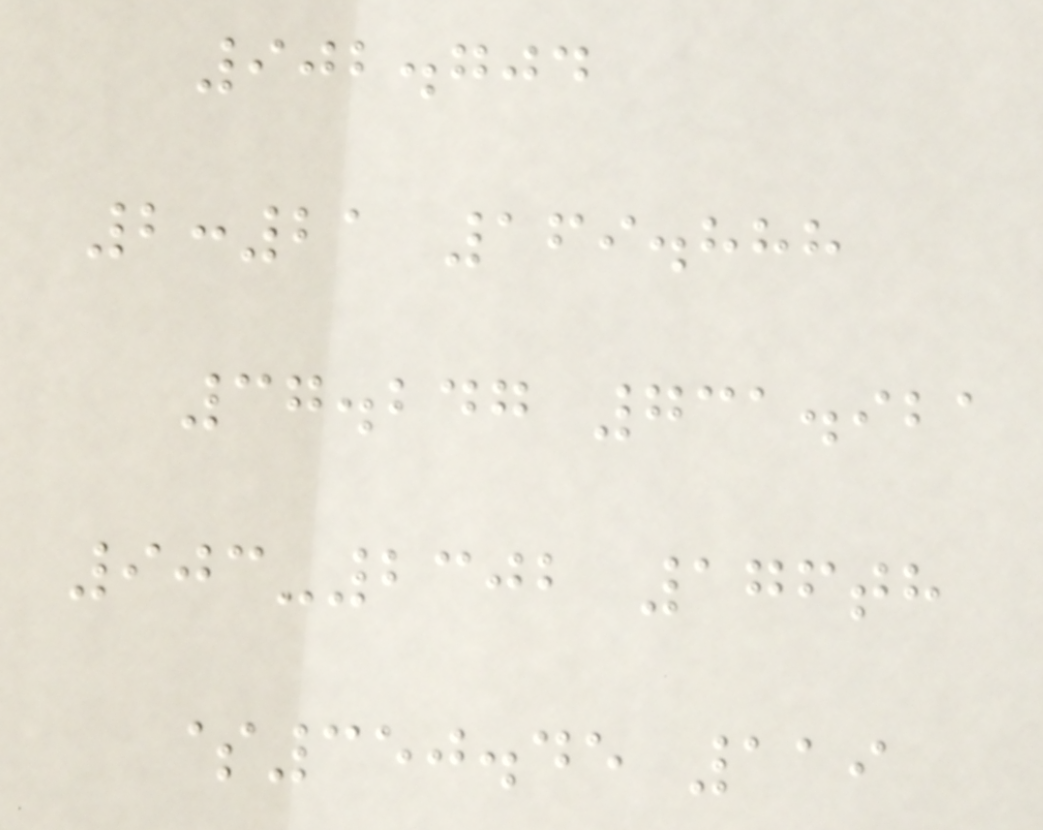902.704
2:21 169.888
37.247 731.921
903-2302 176th
$350.45 119
